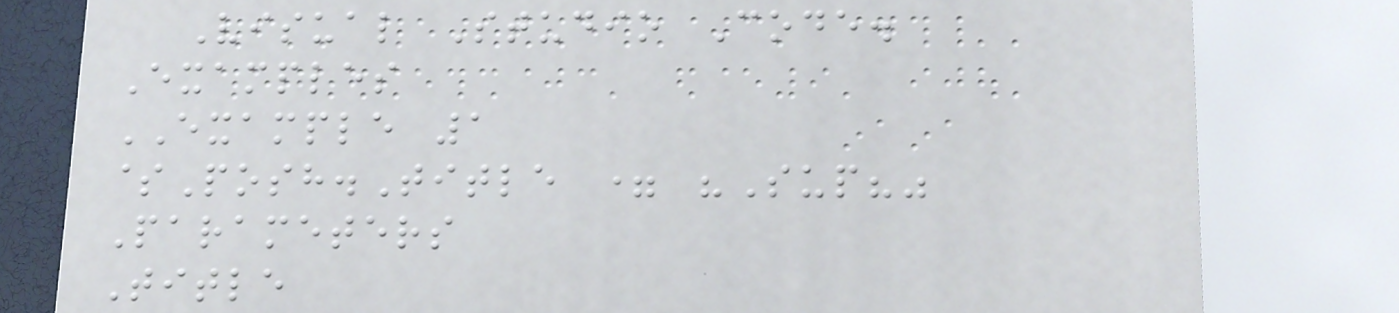Visual Studio Code.
Examples
EXAMPLE 1
$Posh.Title = "Sup?"
Parameters
Title
